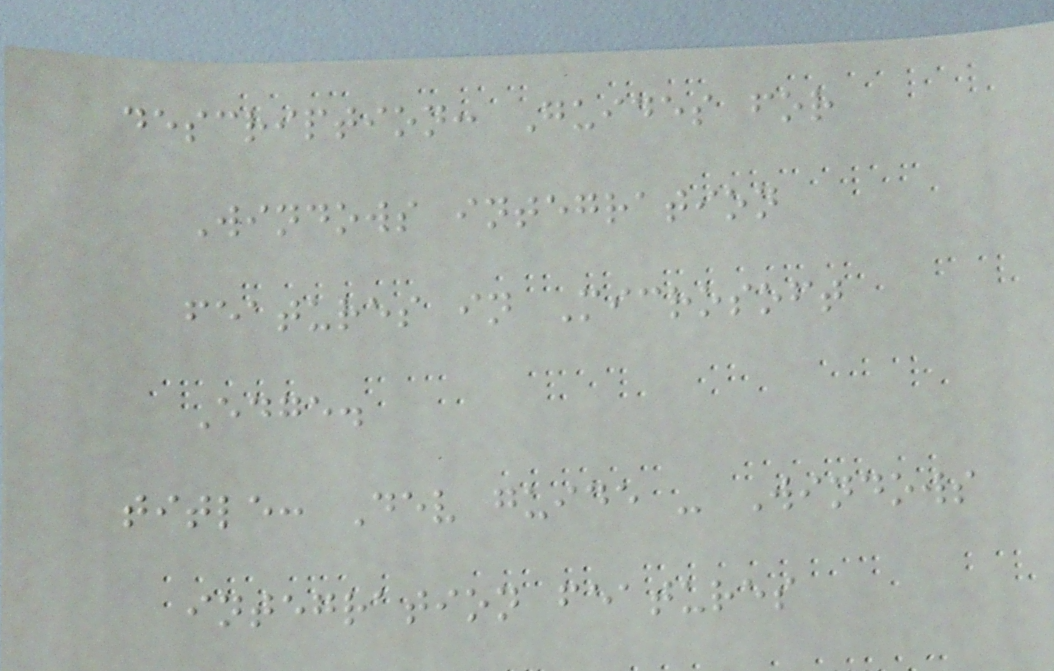description: Guides for
Windows integration
features in Microsoft
Edge.
title: Dev guide - Windows
integration features
